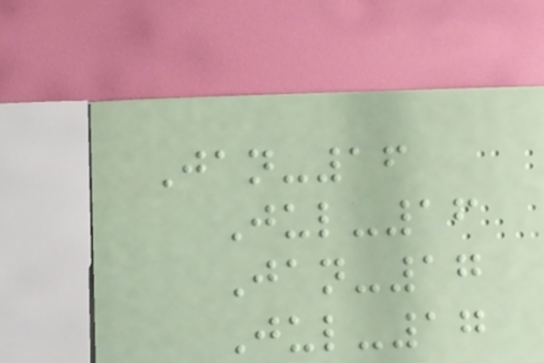Jan-16
Jul-16
Jan-17
Jul-17
